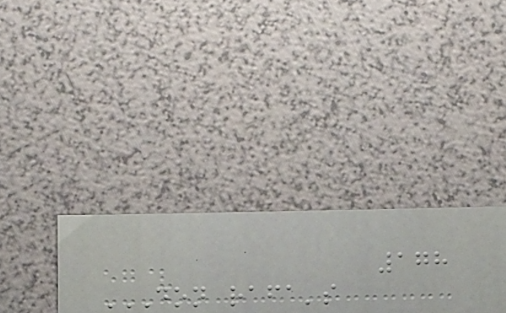178
DON RAFA'S
